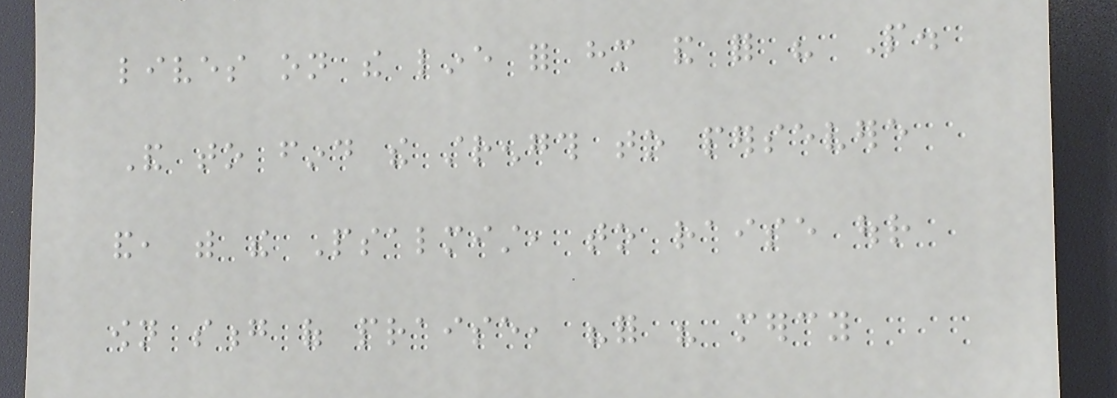lives on the line for him and for his People.
And to find the strength to persevere
and, with the Psalmist, to raise our
own song of praise, "for his mercy
